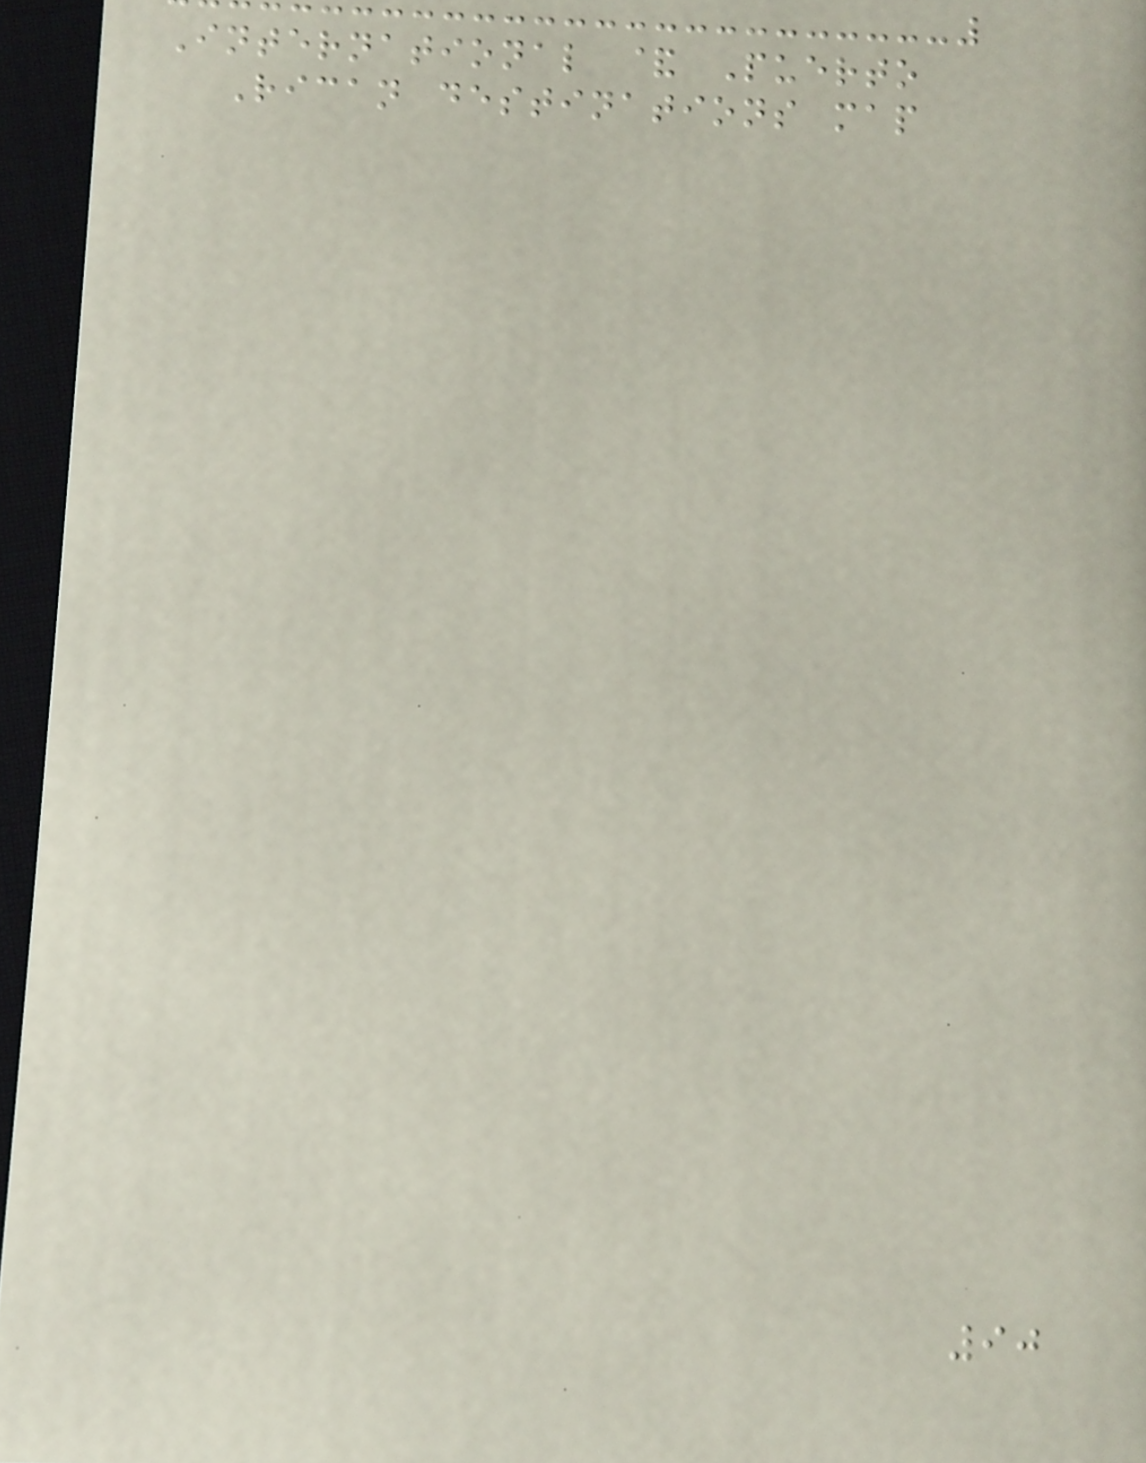International & Puerto
Rican destinations map
90
